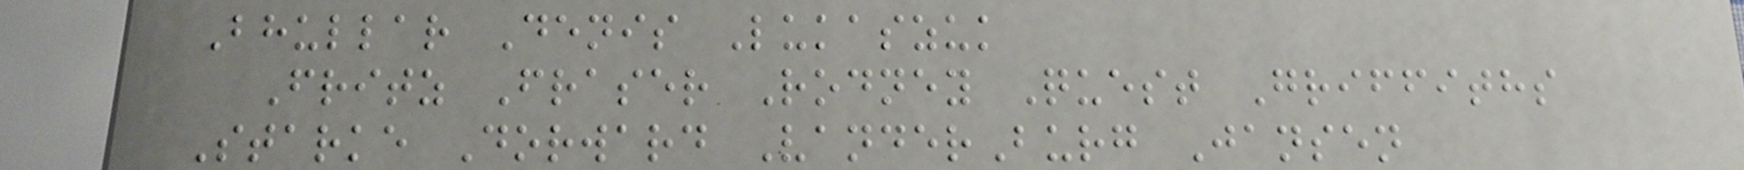Bhullar Denis Lukaszuk
Fritz Fraser Rodney Quest Griffiths
Starke Dorward VanderBurg Jansen
